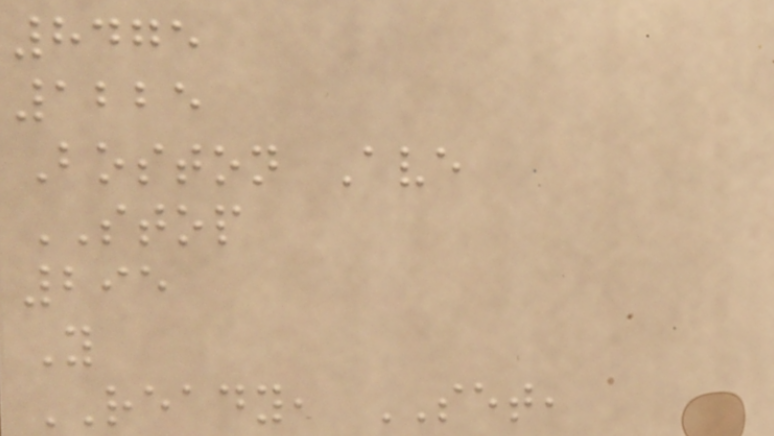8475
1225
Boston Ave
STOP
295
Y
READY, SET,
